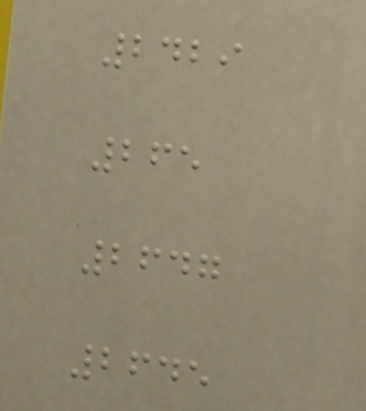2429
265
2647
2645
